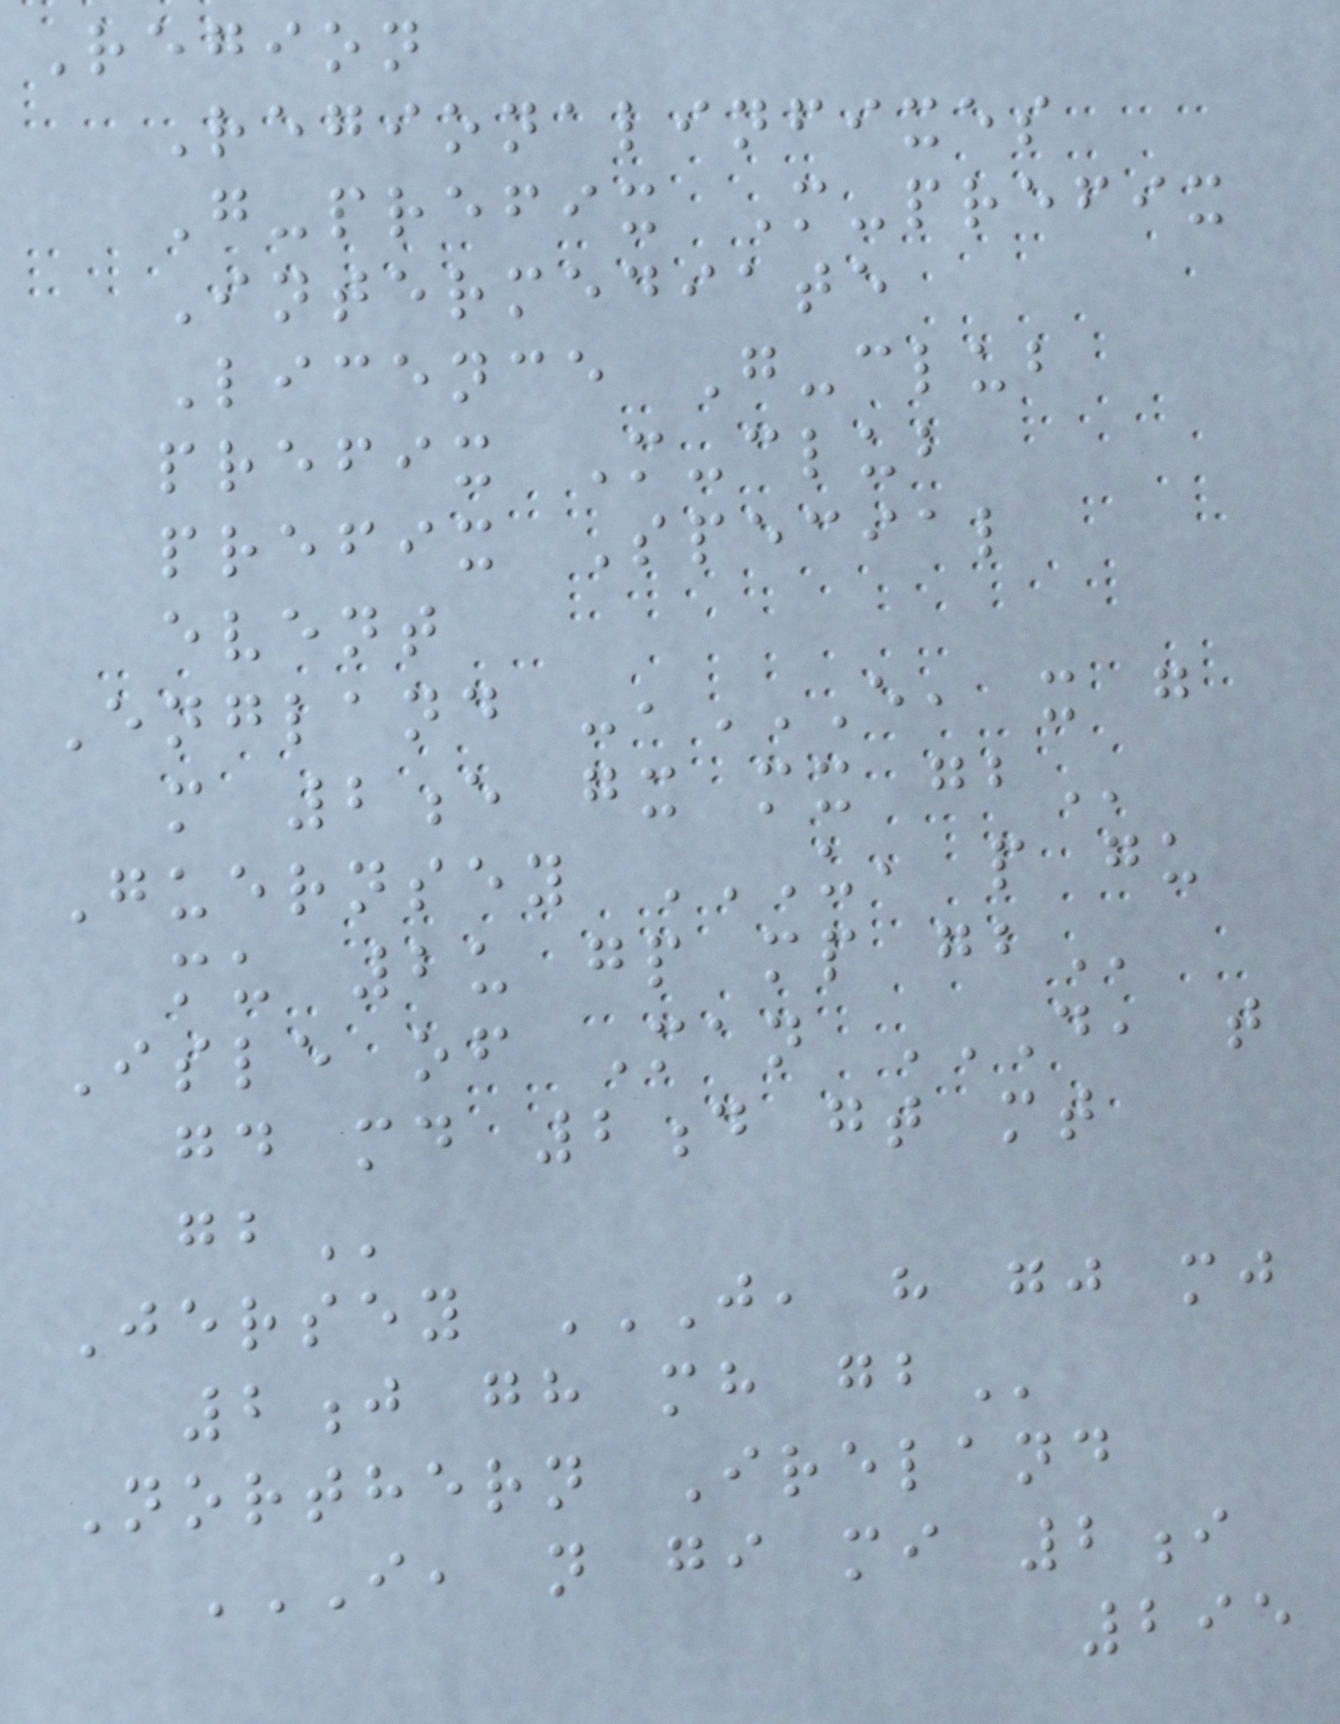Region
Regionalinfixes
G-prefix M-prefix
Intermediate
Licence G-club
prefix M-club
prefix Special
event
England -,E, X G
M 2E GX MX GB
Guernsey U, P GU
MU 2U GP MP GB
Isle of Man D, T
GD MD 2D GT MT
GB
Jersey J, H GJ MJ
2J GH MH GB
Northern Ireland
I, N GI MI 2I
295
